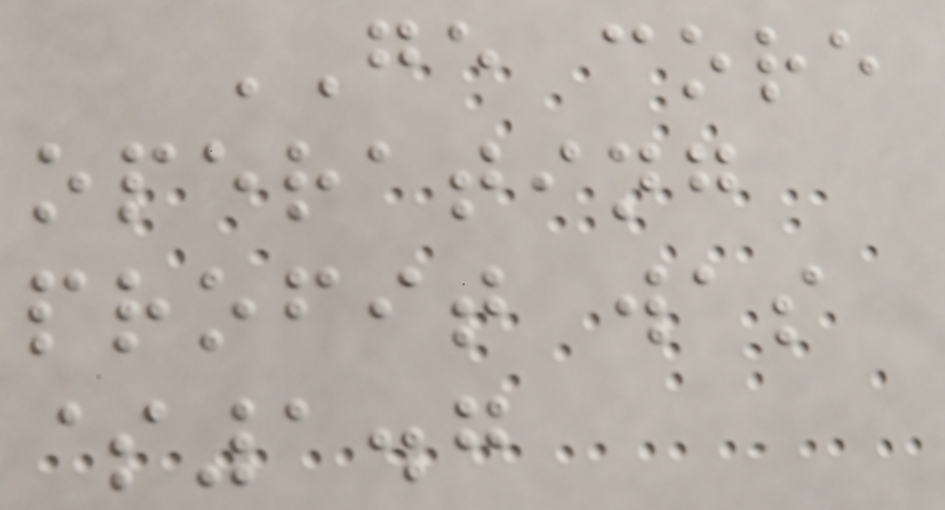GE core
operating
profit was
$1.7
